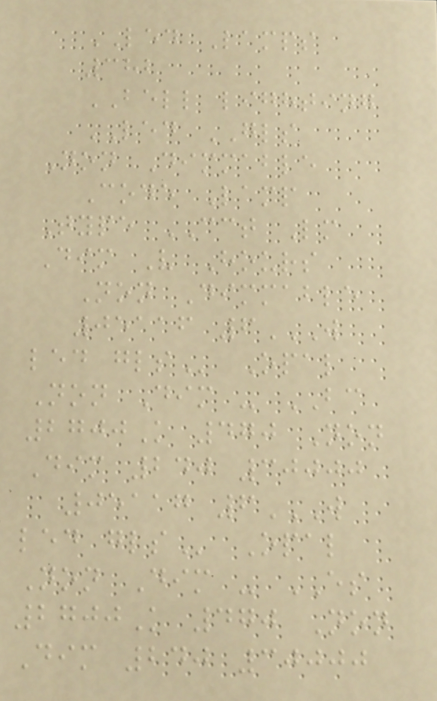LED Lamps
382
BELL lighting
LED GLS
Non Dimmable
Code Lamp
Type CCT Lm
Dim V Hours
Non Dimmable
05116 6W
LED GLS Opal
Non Dim - BC
2700K 470 Non
Dim 240 30000
05117 6W
LED GLS Opal
Non Dim - ES
2700K 470 Non
Dim 240 30000
